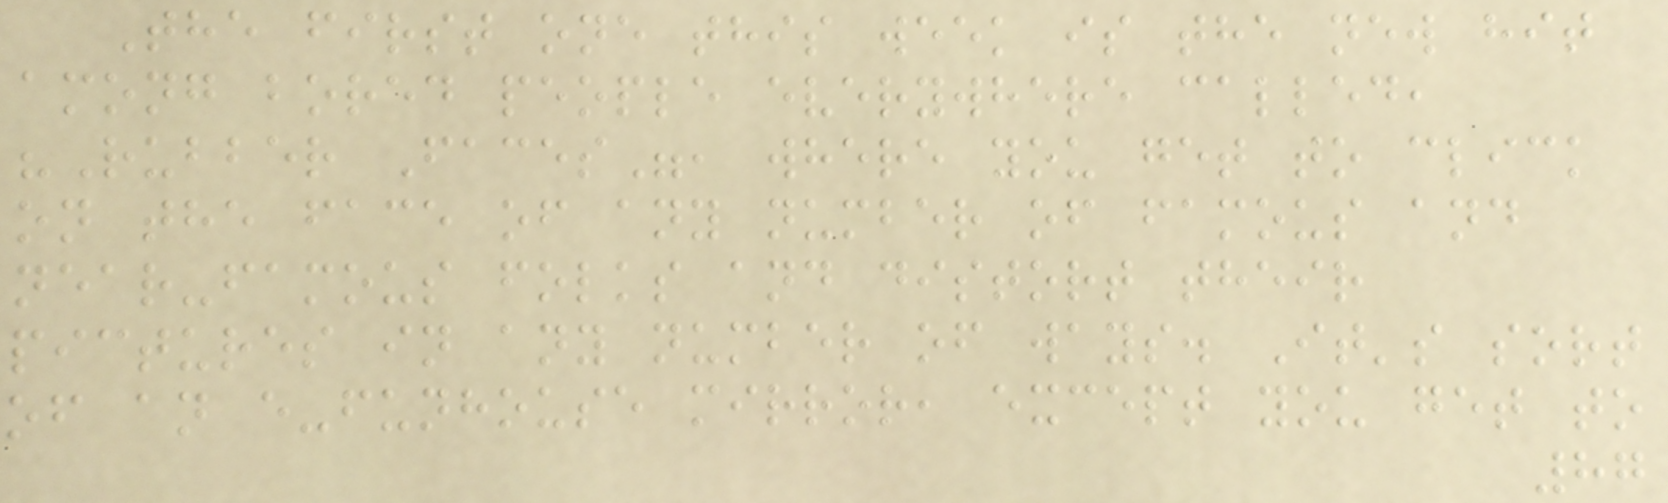The first one this week is the new hit
among bored people everywhere called,
"Rubber Faces", where you get to click
on the face of any number of famous and
near-famous folks and distort their
pictures in any number of ways. It's sort
of an e-funhouse mirror, except you get to
87
